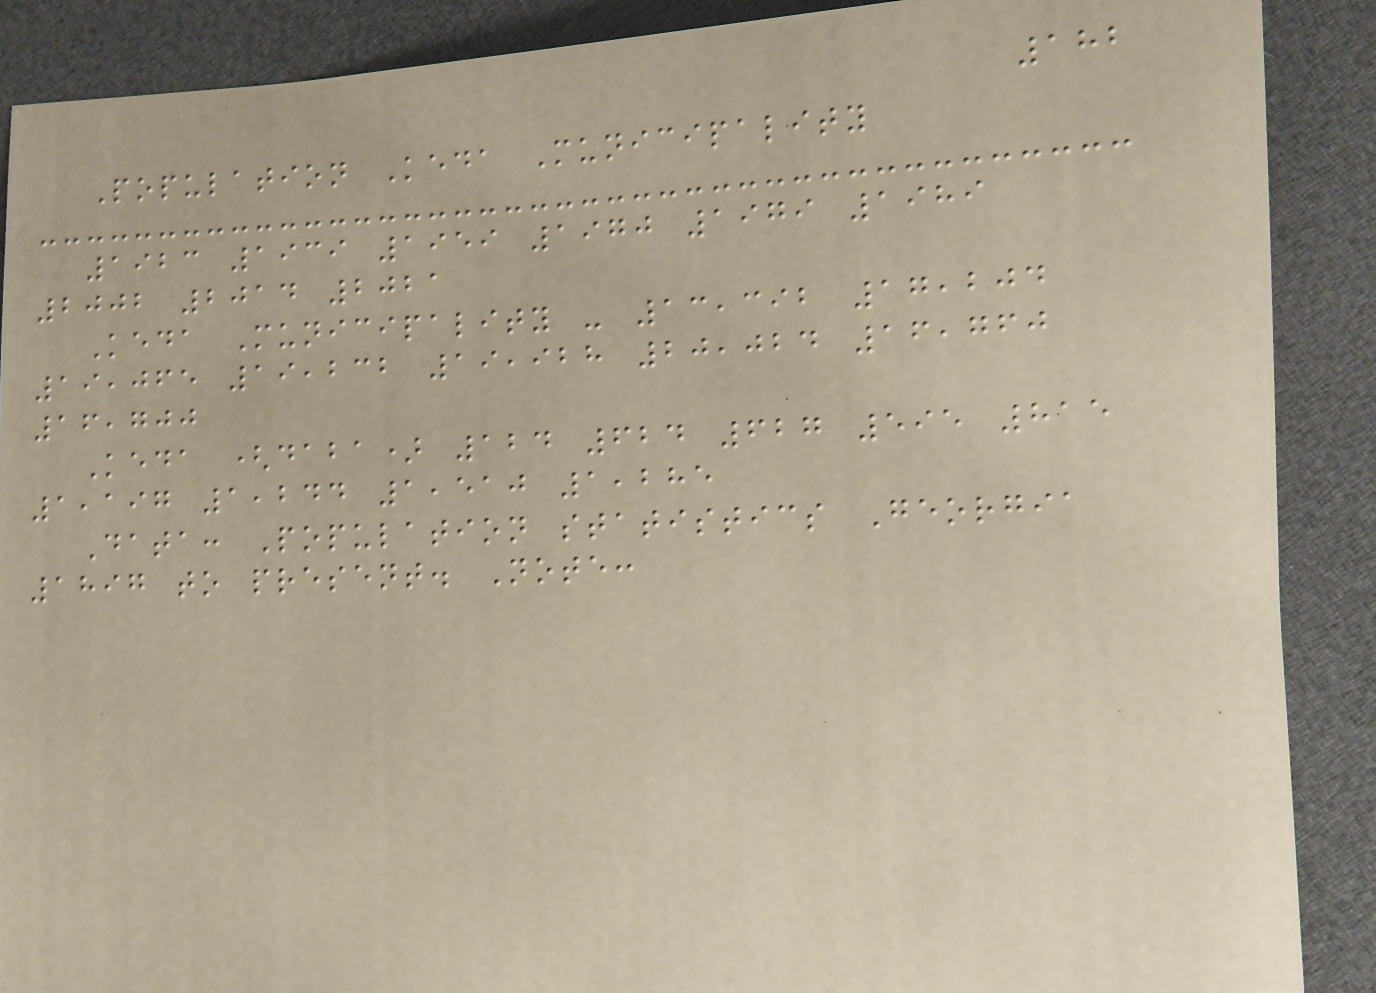182
Population Keda Municipality
1923 1939 1959 1970 1979 1989
2002 2014 2021
Keda Municipality - 13,392 17,204
19,065 19,232 19,928 20,024 16,760
16,700
Keda (daba) 124 624 627 595 815
1,197 1,244 1,510 1,285
Data: Population statistics Georgia
1897 to present. Note:
